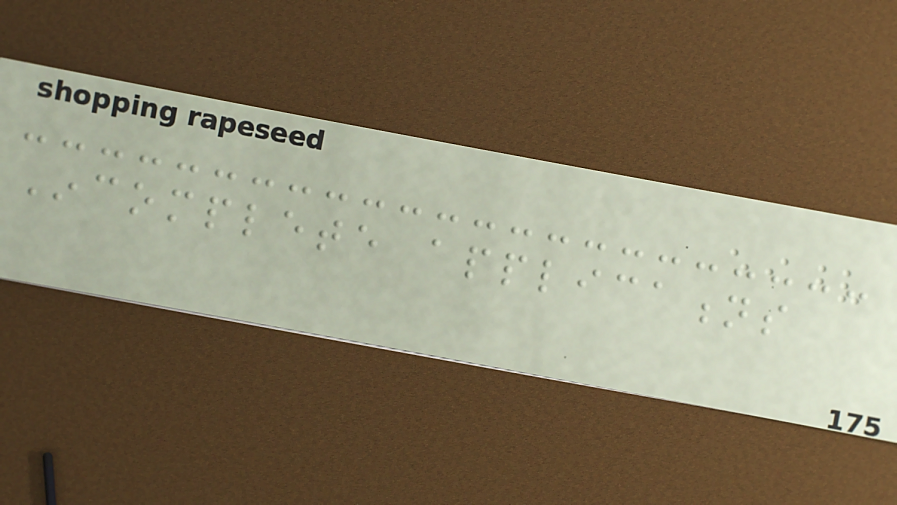Incomplete applications
